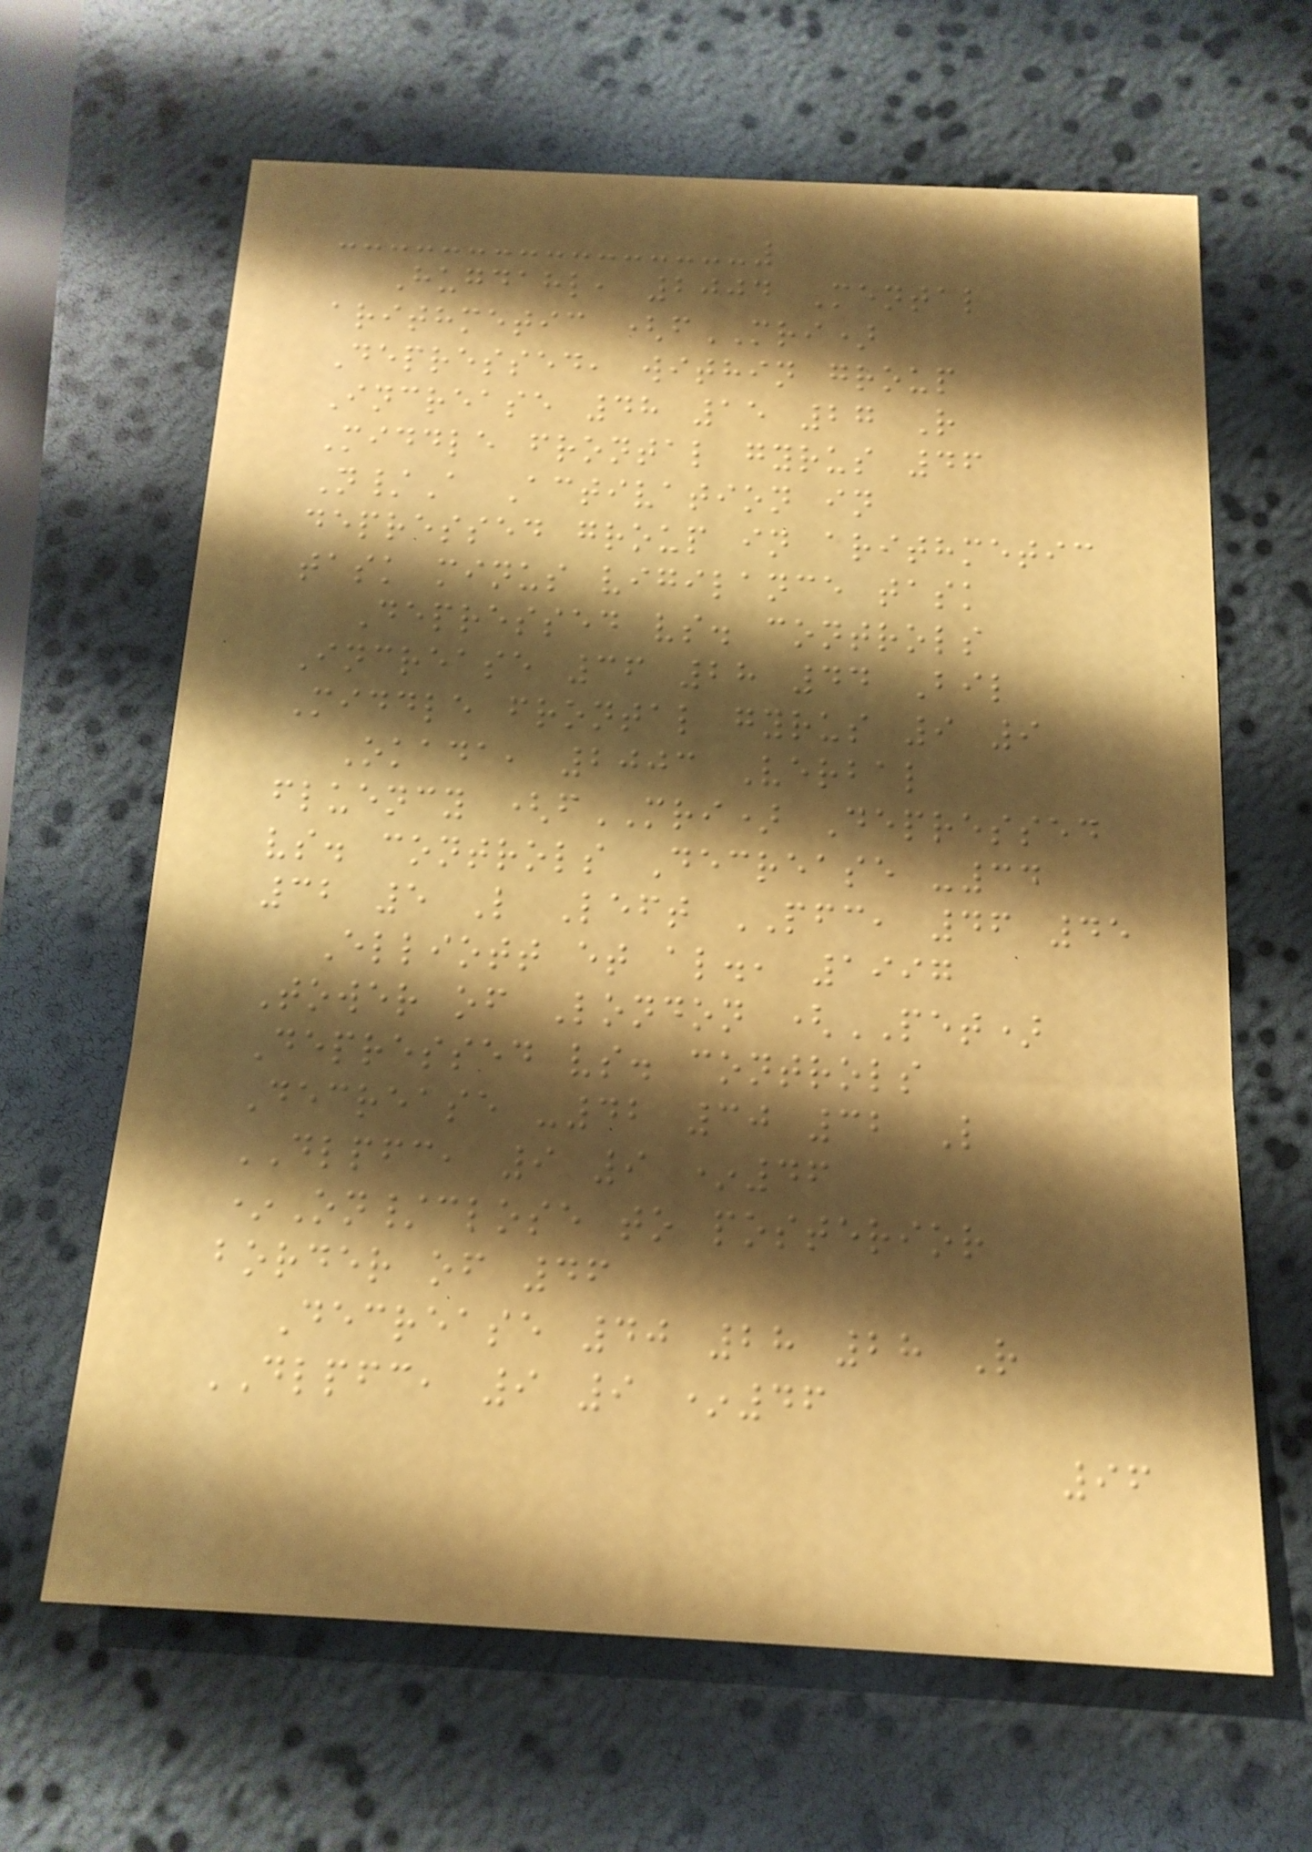Hugdahl, 2004 Mental
arithmetic (fMRI)
Depressed, within group
Increase 48 15 27 R
Middle frontal gyrus 46
N/A Activation in
depressed group in arithmetic
task minus vigilance task
Depressed vs. controls
Increase 36 28 44 Bil
Middle frontal gyrus 9 9
Okada, 2003 Verbal
fluency (fMRI) Depressed
vs. controls Decrease -34
32 5 L Left PFC, 46 45
Elliott et al., 1997
Tower of London (PET)
Depressed vs. controls
Decrease -42 30 32 L
DLPFC, 9 9 *46
*On/close to posterior
border of 46
Decrease 40 28 28 R
DLPFC, 9 9 *46
96
